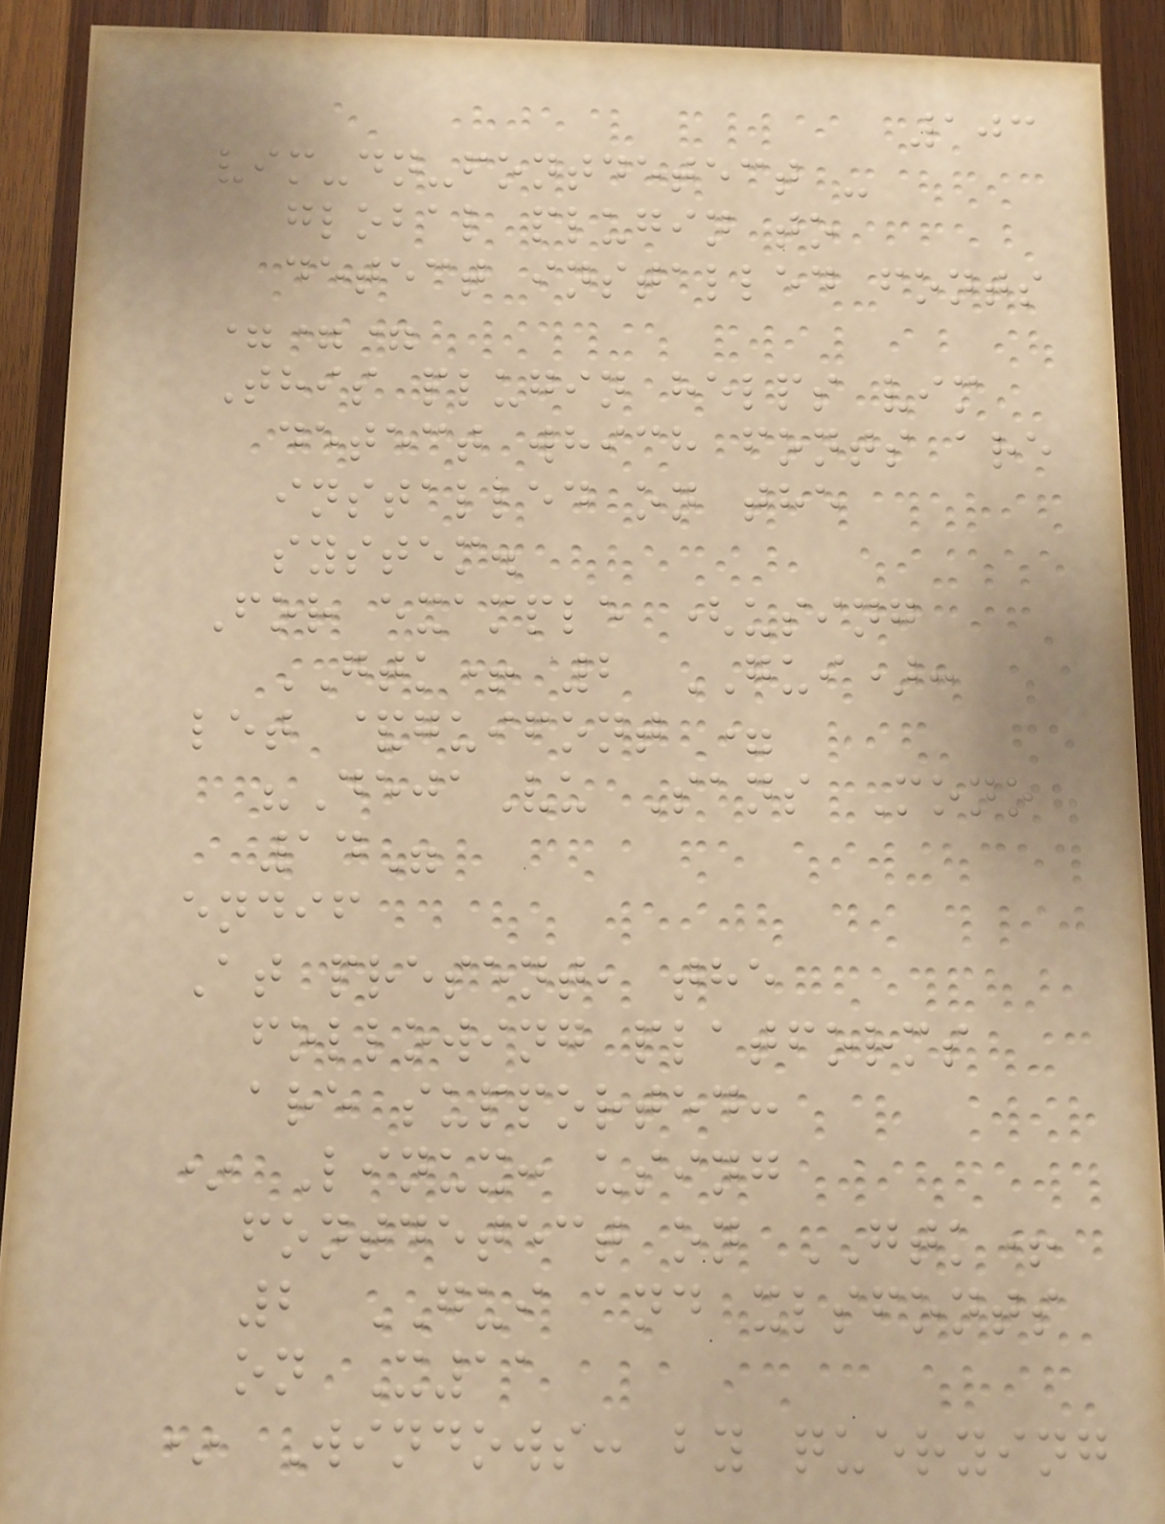103
vim-dn-fontdetect -
global plugin to
detect installed fonts
===
This plugin helps vim
detect which fonts are
installed on the
system.
For example (using
GTK+ 2 GUI):
let &guifont =
"DejaVu Sans Mono
14"
endif
At present, the
following platforms
are supported:
* Linux: using
fontdetect on GTK+
2 GUI and xlsfonts
on X11
* Windows: by querying
